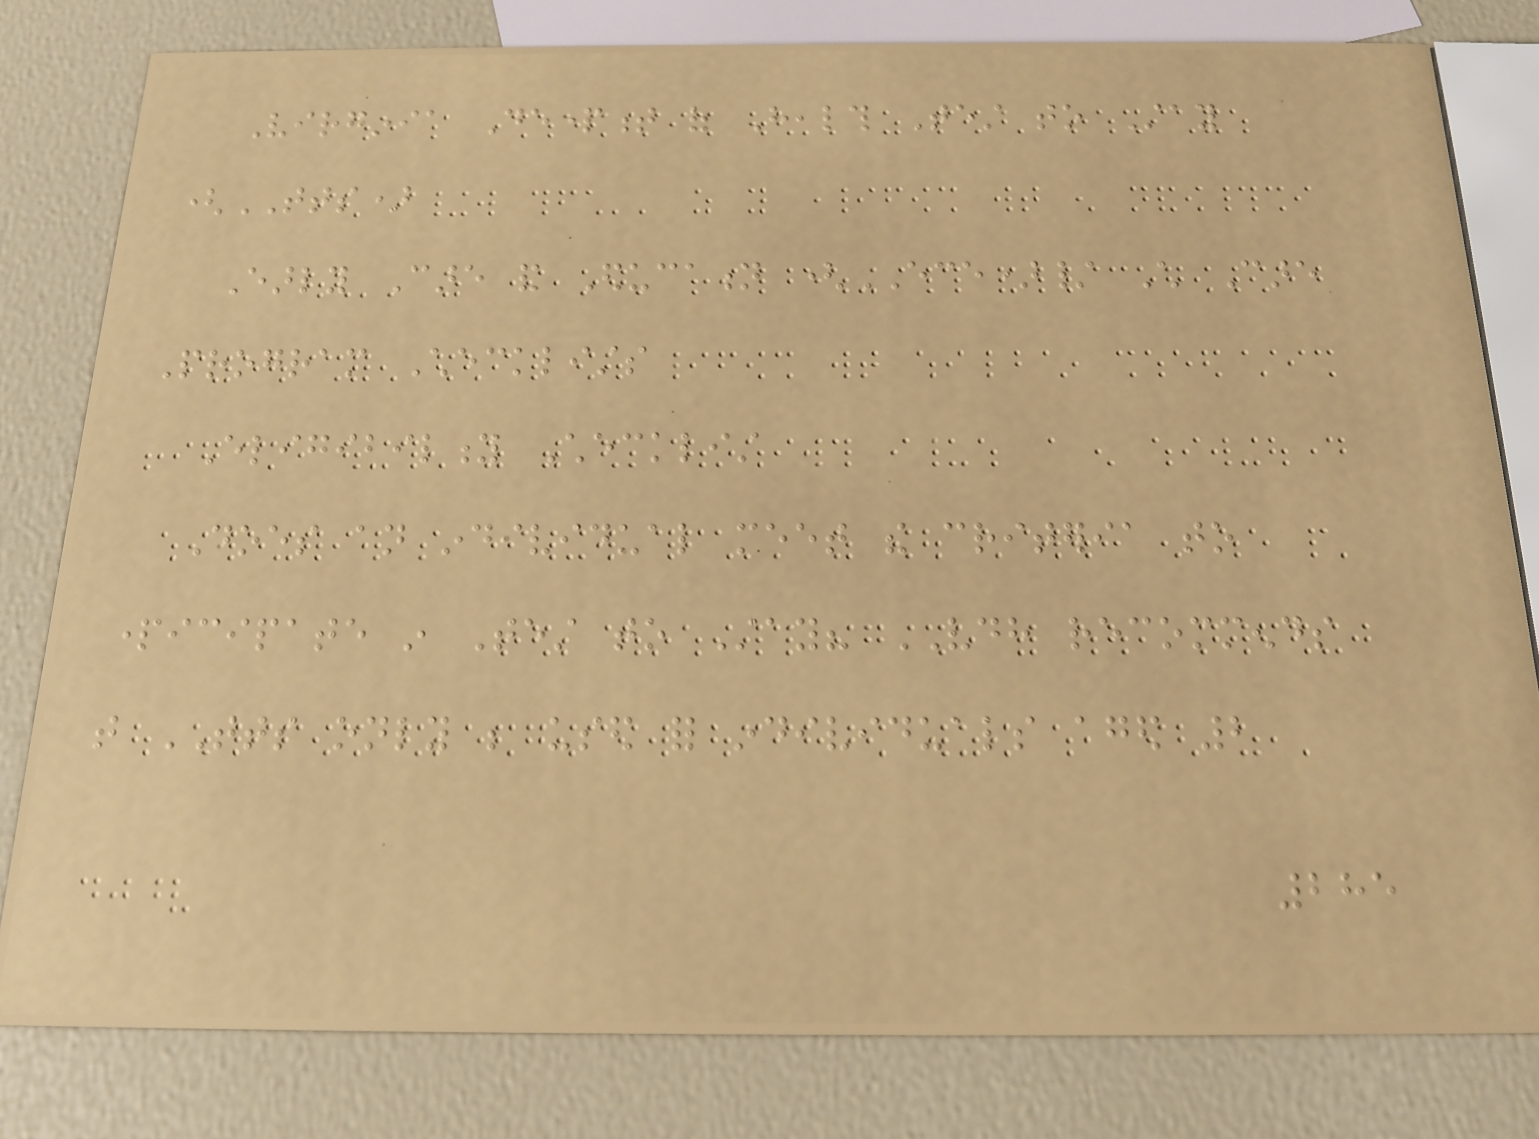Virginia Department of Health Test to Stay
(TTS)
Early Care and Education (ECE)/ Child Care
Program Checklists
Eligibility Checklist
Does an individual meet the criteria to
participate in Test to Stay? VDH recommends
that TTS only be used for individuals aged 2
285
